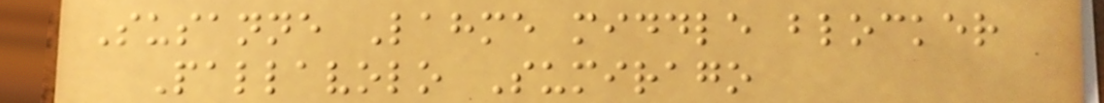Susanne Lahme middle blocker
Pallavolo Sumirago
